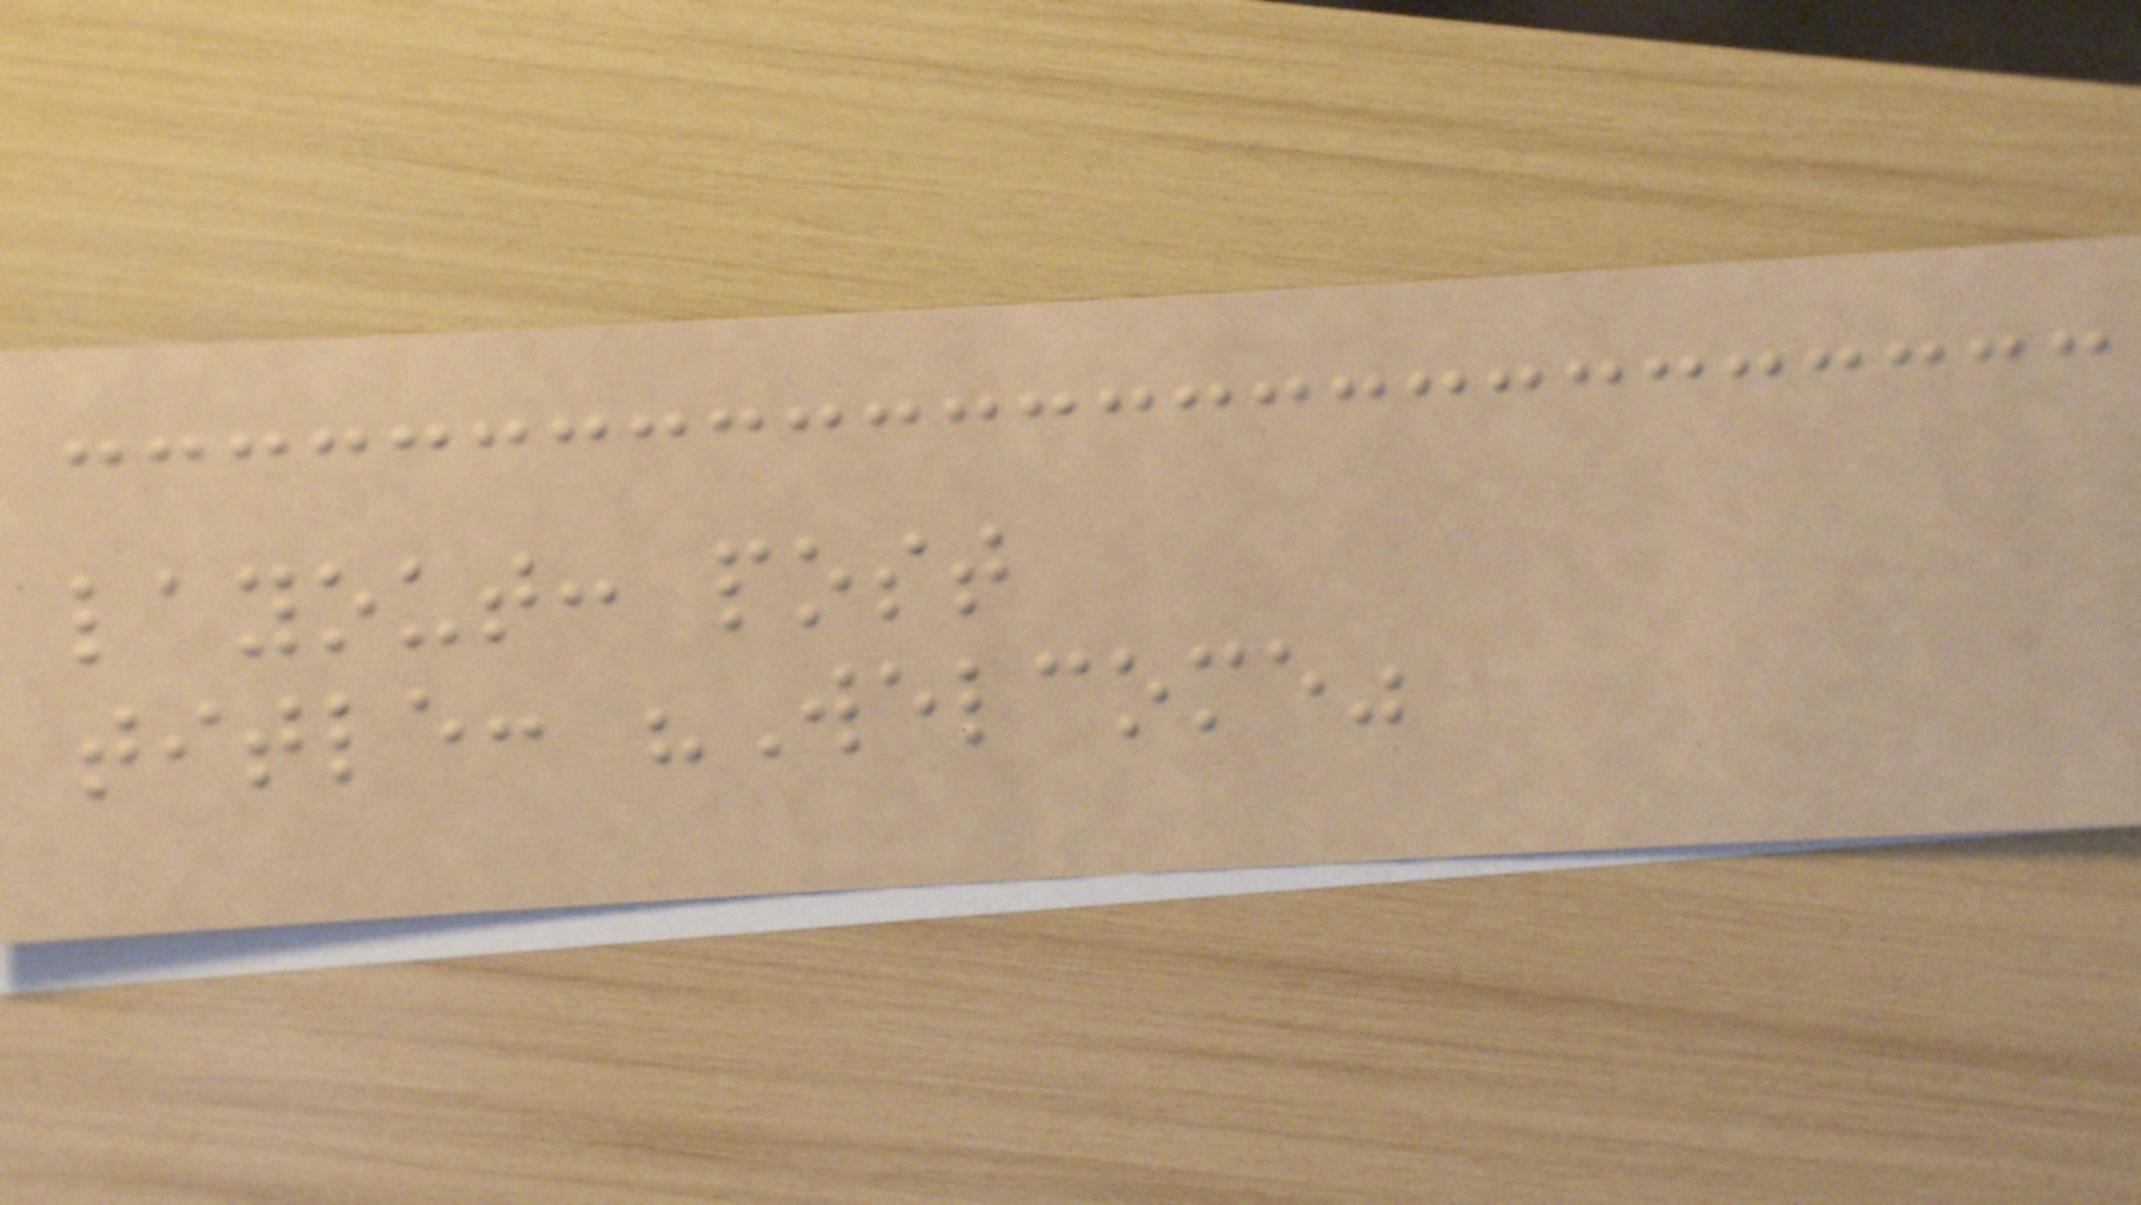layout: post
title: "Welcome"
